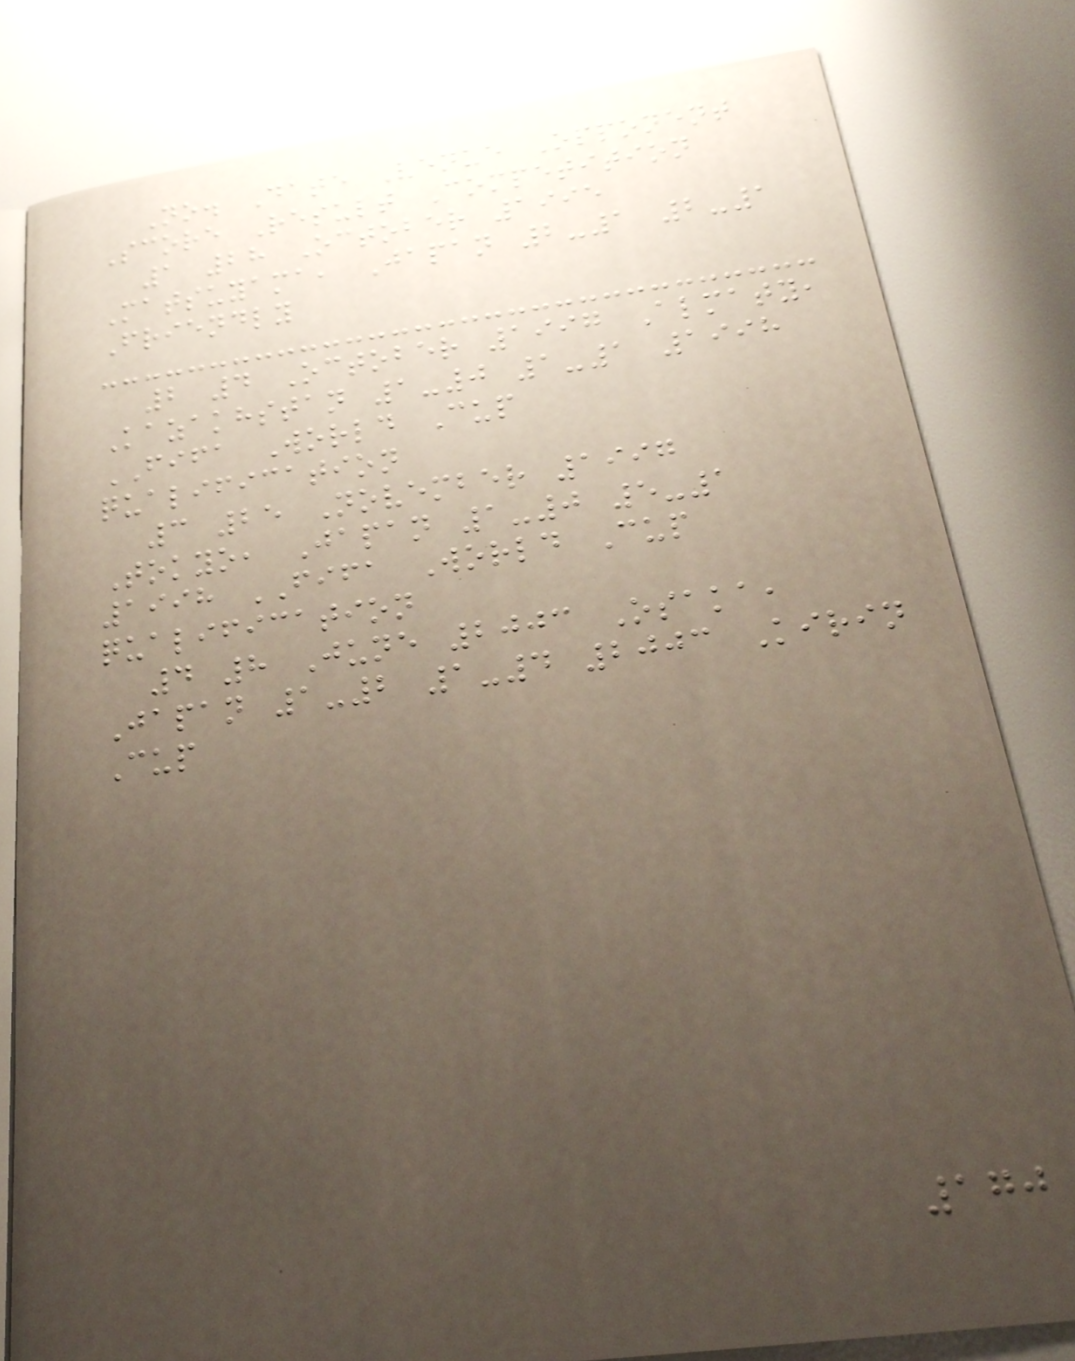No. Date Venue Opponent
Score Result Competition
1 28 October 1995
Matsuyama, Japan 2-1 2-1
Friendly
2 4 October 1997 Almaty,
Kazakhstan 1-0 1-1 1998
FIFA World Cup
qualification
3 25 November 1997
Tokyo, Japan 1-0 5-1
1998 FIFA World Cup
qualification
4 8 June 2003 Osaka,
Japan 1-2 1-4 2003 Kirin
Cup
170
